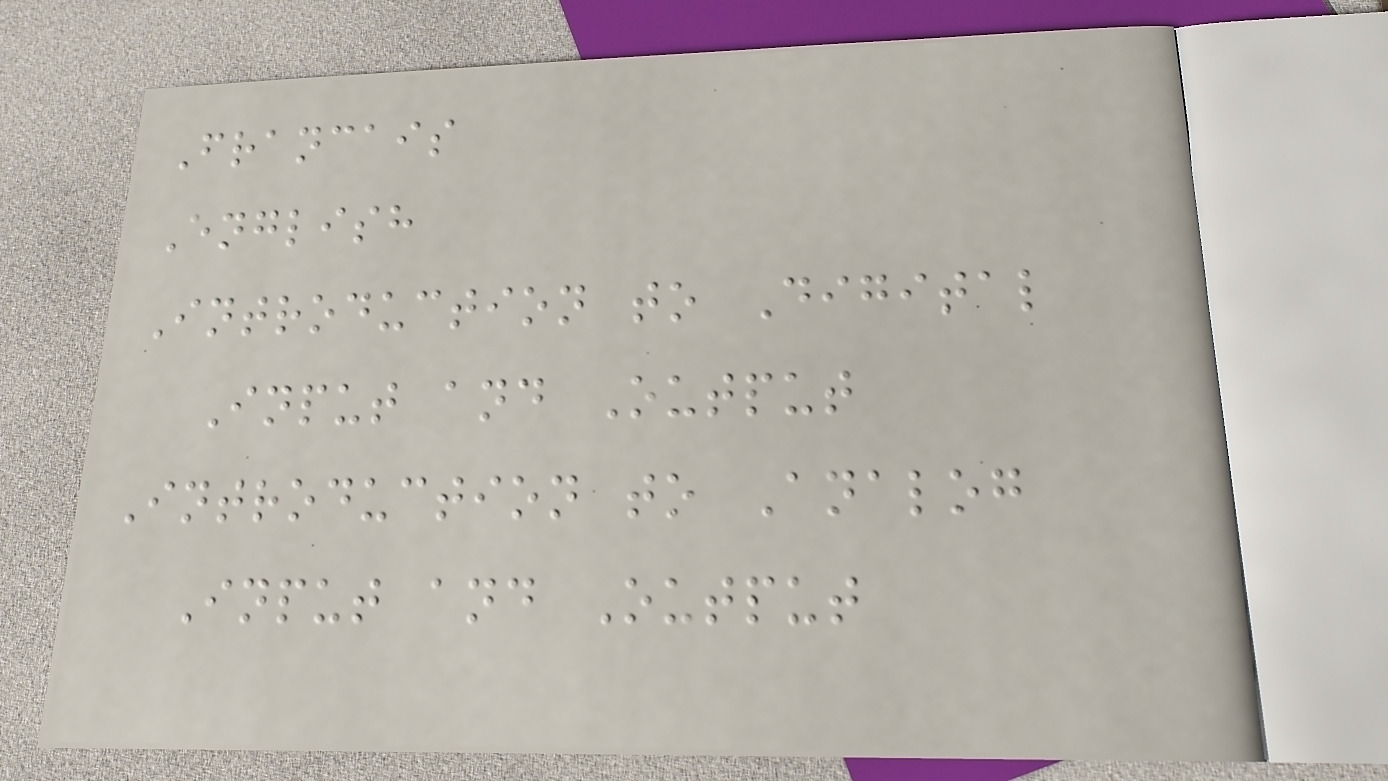Francais
English
Introduction to Digital
Input and Output
Introduction to Analog
Input and Output
